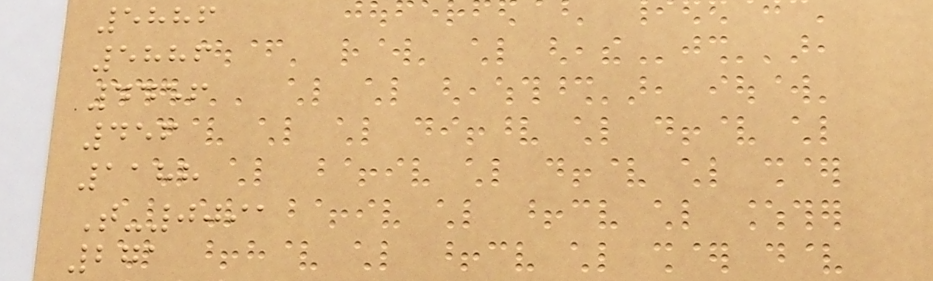5886
5886
4456
456
1188
T-0091
271
